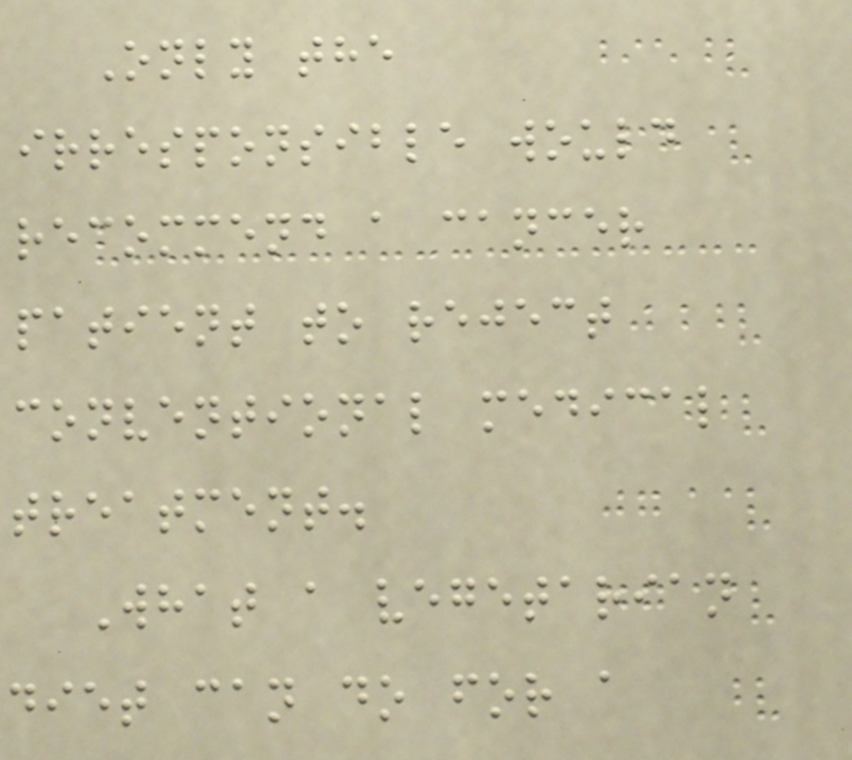Only the
irresponsible would
recommend a cancer
patient to reject
conventional medical
treatment.
What a vegetarian
diet can do for a
